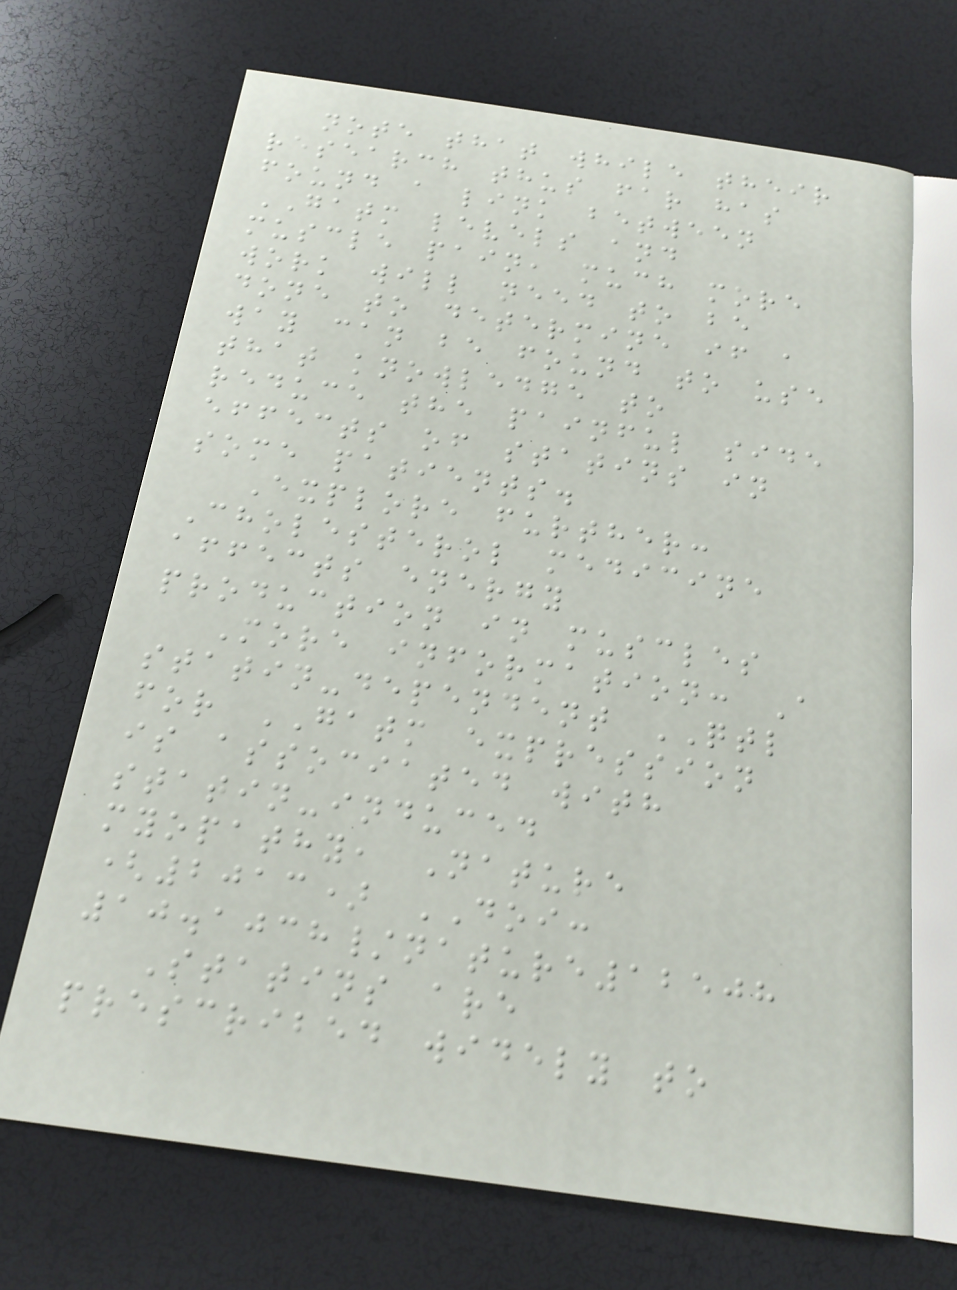note that while their
research thus far has
found a link between
GATM levels and
muscle pain, much more
work will need to be
done to determine if a
way can be found to use
that knowledge to
reduce the painful side
effects of statins in
some patients.
Explore further:
Cholesterol medicine
affects energy
production in muscles
More information: A
statin-dependent QTL
for GATM expression
is associated with
statin-induced
myopathy, Nature
(2013) DOI:
10.1038/nature12508
Statins are
prescribed widely to
